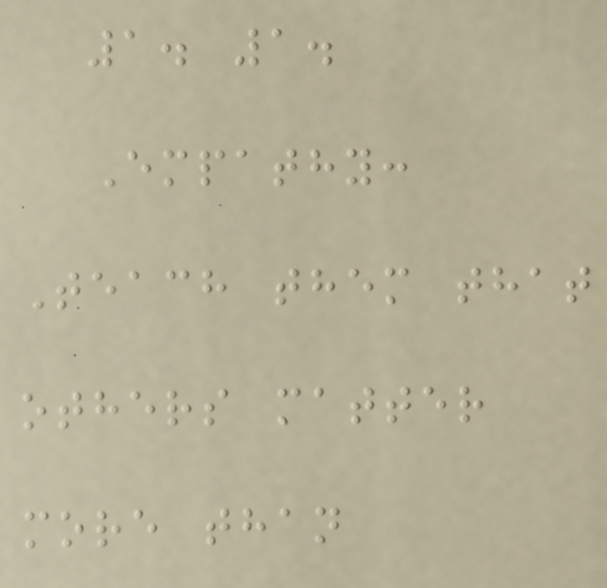1. 1.
Empathy:
Teach them that
others matter
more than
